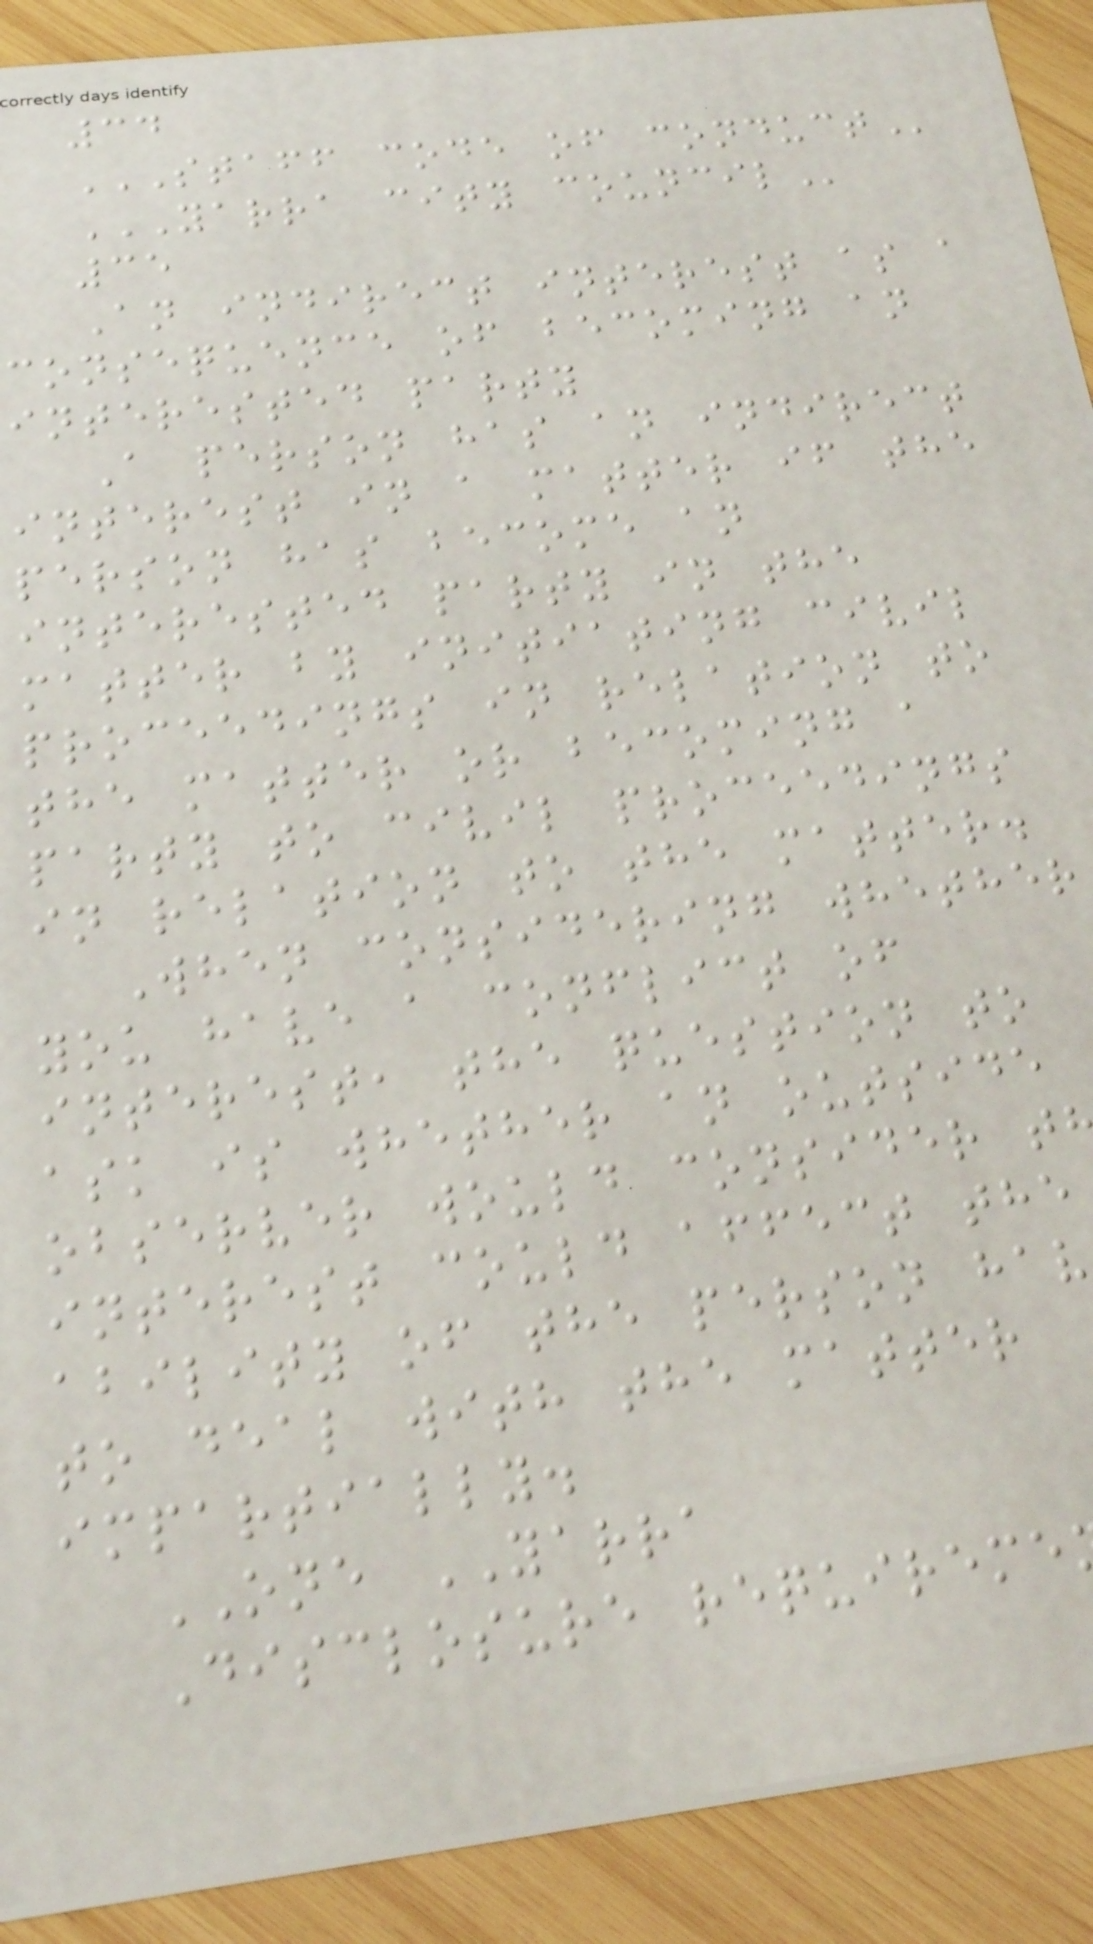34
STAFF CODE OF CONDUCT
YARRA CITY COUNCIL
35
An indirect interest as a
consequence of becoming an
interested party
A person has an indirect
interest in a matter if the
person has become an
interested party in the
matter by initiating civil
proceedings in relation to
the matter or becoming a
party to civil proceedings
in relation to the matter.
When considering whether
you have a conflict of
interest, the question to
ask is whether an outside
observer would consider t
interest could affect the
ability of the person hav
to deal with the matter
impartially.
ONE YARRA
Disclosure requireme
